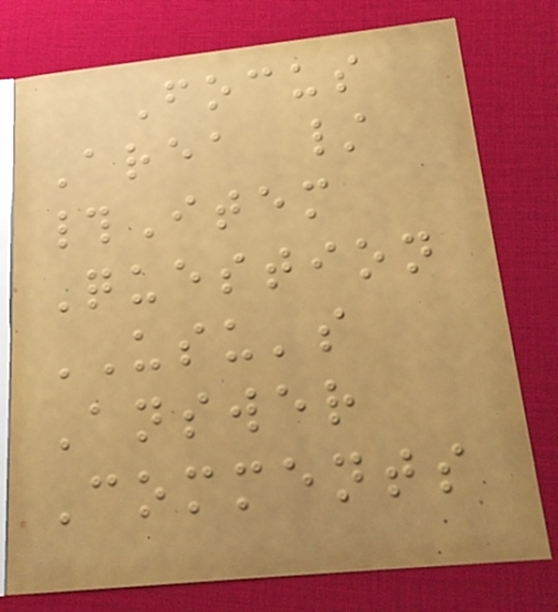Focus
Area /
#Item
Question
USU's
Answer
Comments
